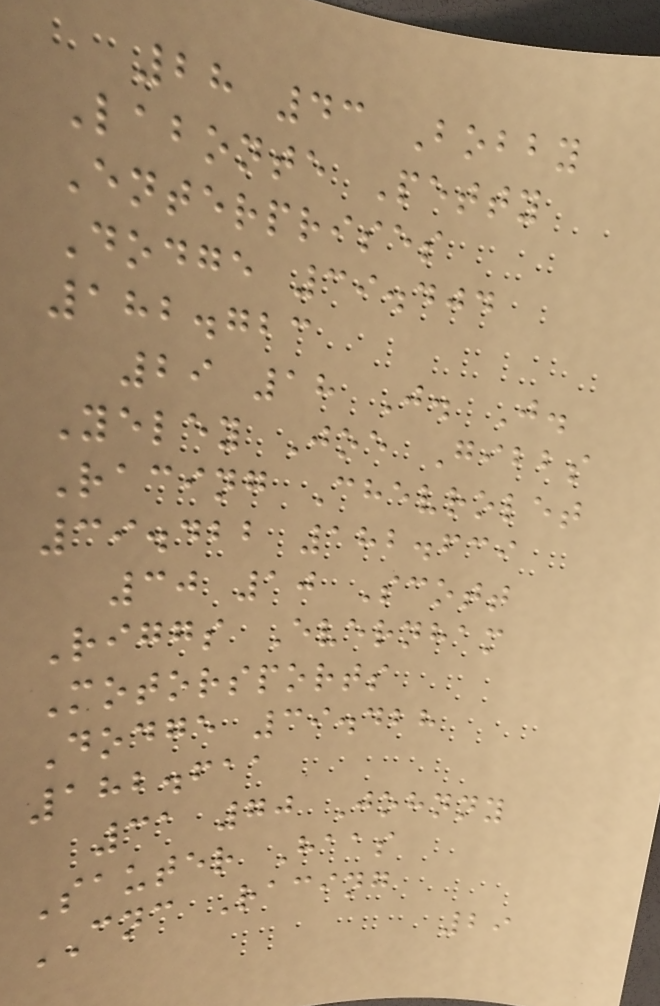28 43 Bobby
Labonte Petty
Enterprises
Dodge 39.404
182.723
29 18 J. J.
Yeley Joe Gibbs
Racing Chevrolet
39.422 182.639
30 10 Scott
Riggs Evernham
Motorsports
Dodge 39.428
182.611
31 70 Johnny
Sauter Haas
CNC Racing
29
